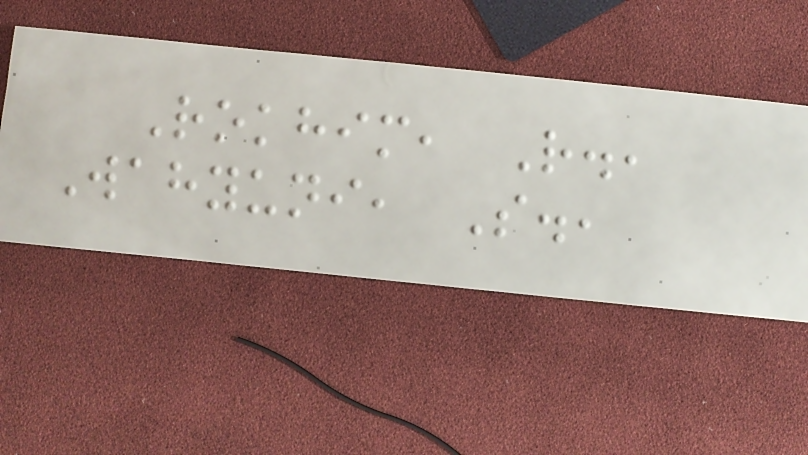Rokhim, R.,
Wahyuni, S.,
